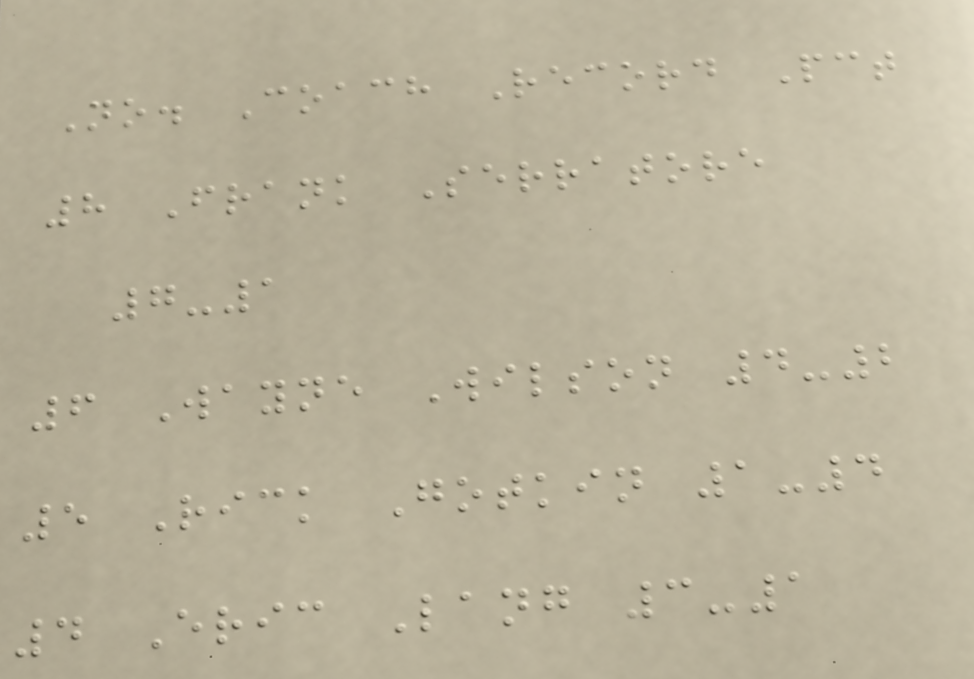No. Coach Record Pct
8 Frank Serratore
7-1
6 Wayne Wilson 4-2
5 Rick Gotkin 1-4
4 Eric Lang 3-1
